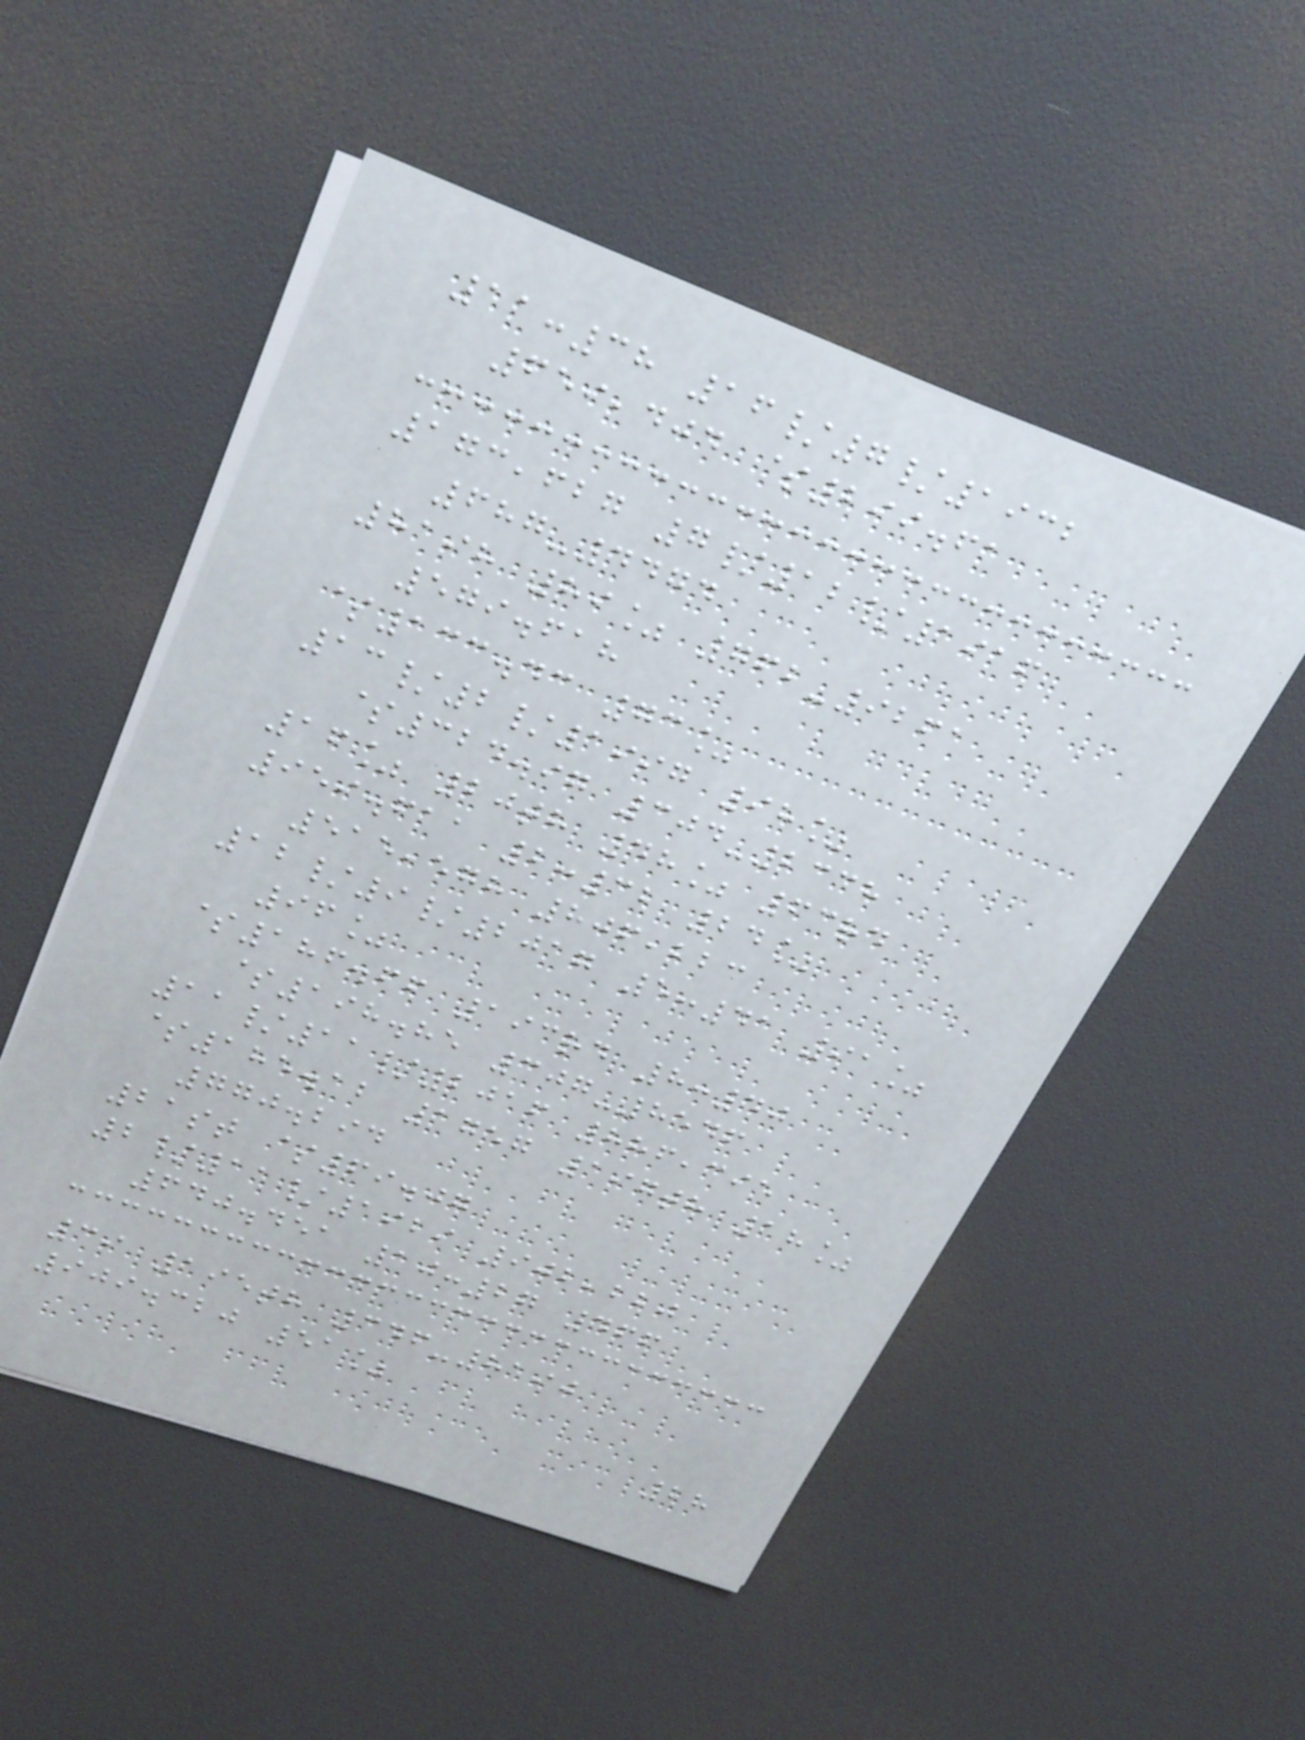11:38 16/7/1932
659,404 $299.61
173,627 7/12/1916
687-4474
8198 89% 762-9261
579.618
$133.43 73%
13/2/1997 98%
$324.97 304-2338
16% 20th 48% 63rd
959.611 2:32 24%
515,578 806,223
12/9/2017 5:41 91%
96%
$186.66 193rd 8:40
$198.85 307-8546
11/11/2016 886,395
$185.12 1757 197th 18%
770.294
21st $69.07
2/11/1929 902,220
640.451 10:27 466
39 195th 346-8190
909.320 51%
28
